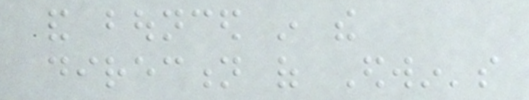and bounced in the
direction of Edwin's
